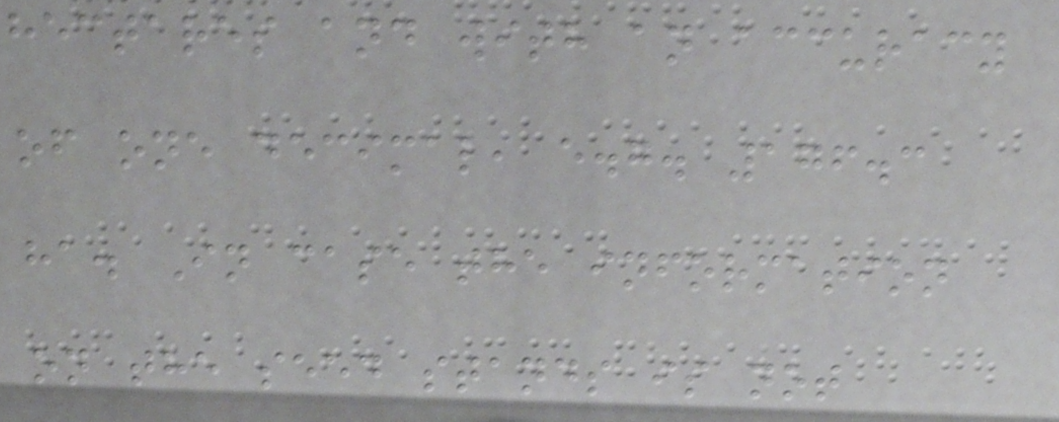hectares and with an accuracy
of one decimal, e.g. 176.3
ha. In case the information
on the seed stands is not
